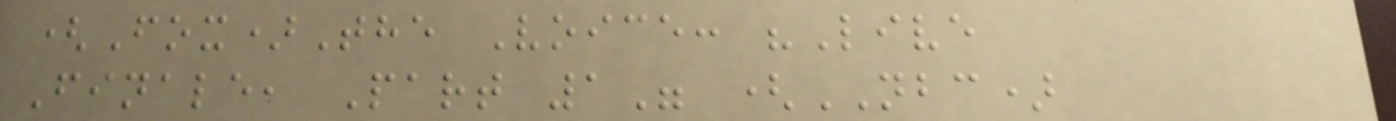(Fox)The Voice: "Live
Finale, Part 1" (NBC)
